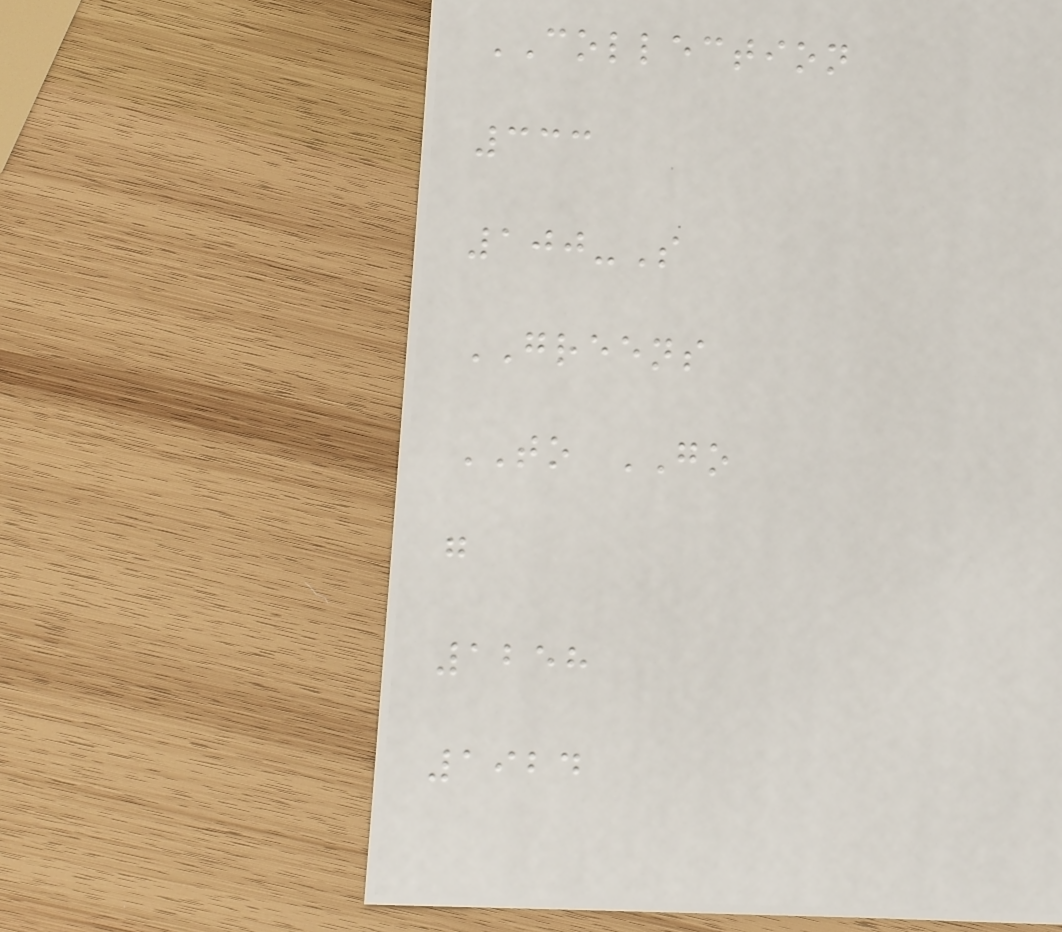COLLECTION
333
100-S
GREENS
TO GO
g
1258
1924
